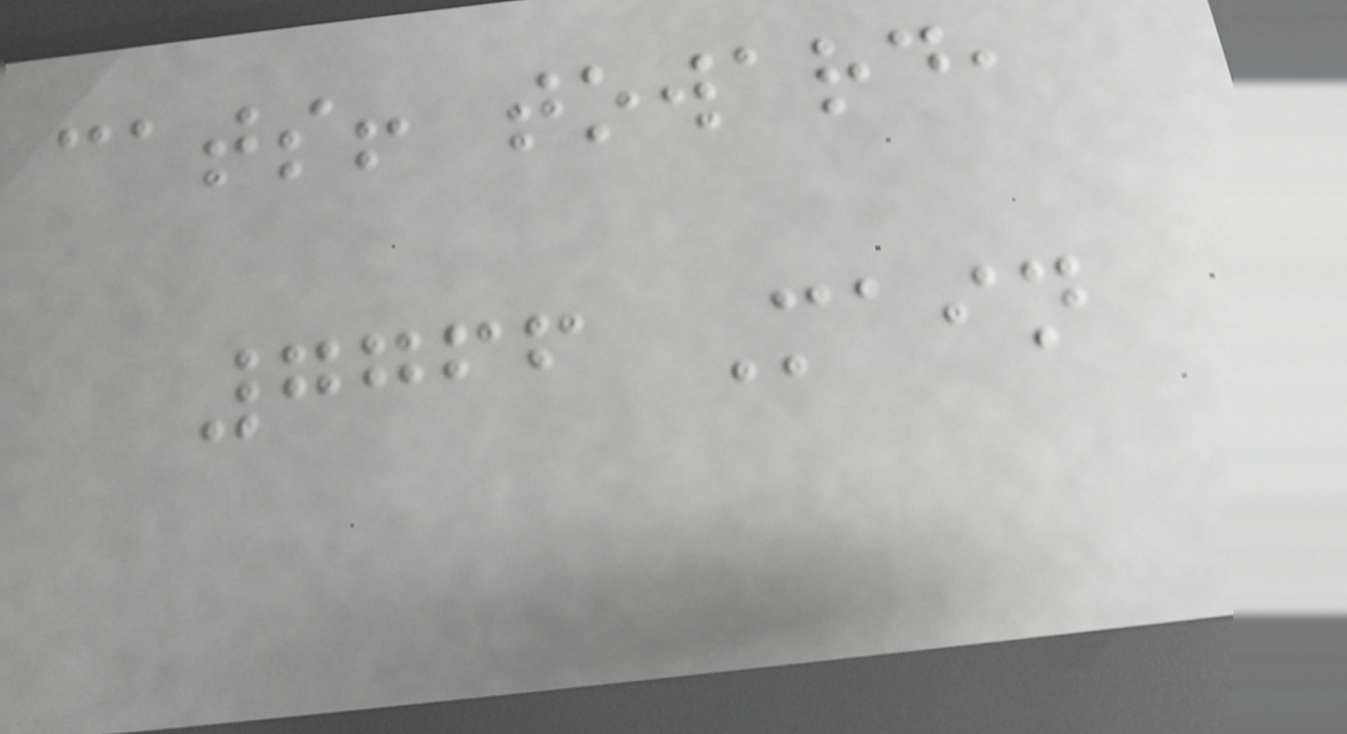cats! toward,
7766 Main
